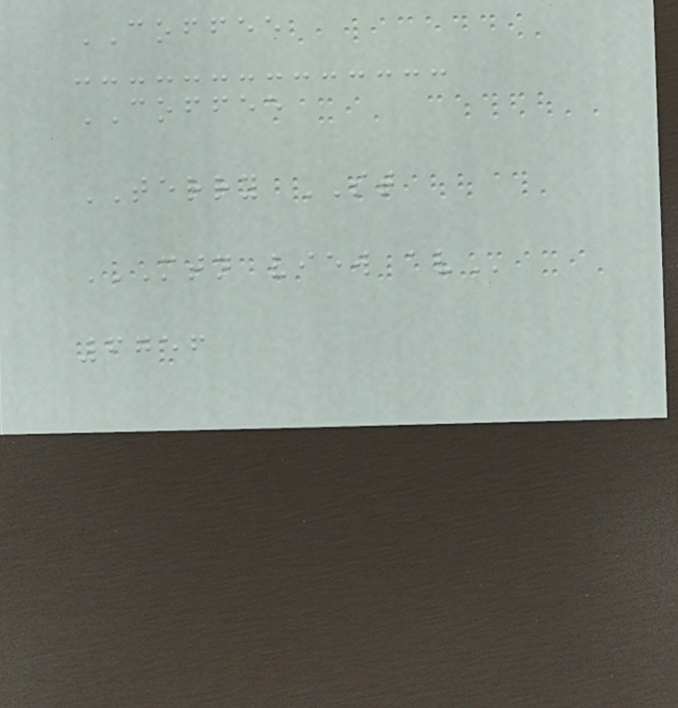COFFEE
COFFEE
TERRY ST
MTN VIEW AV
6756
